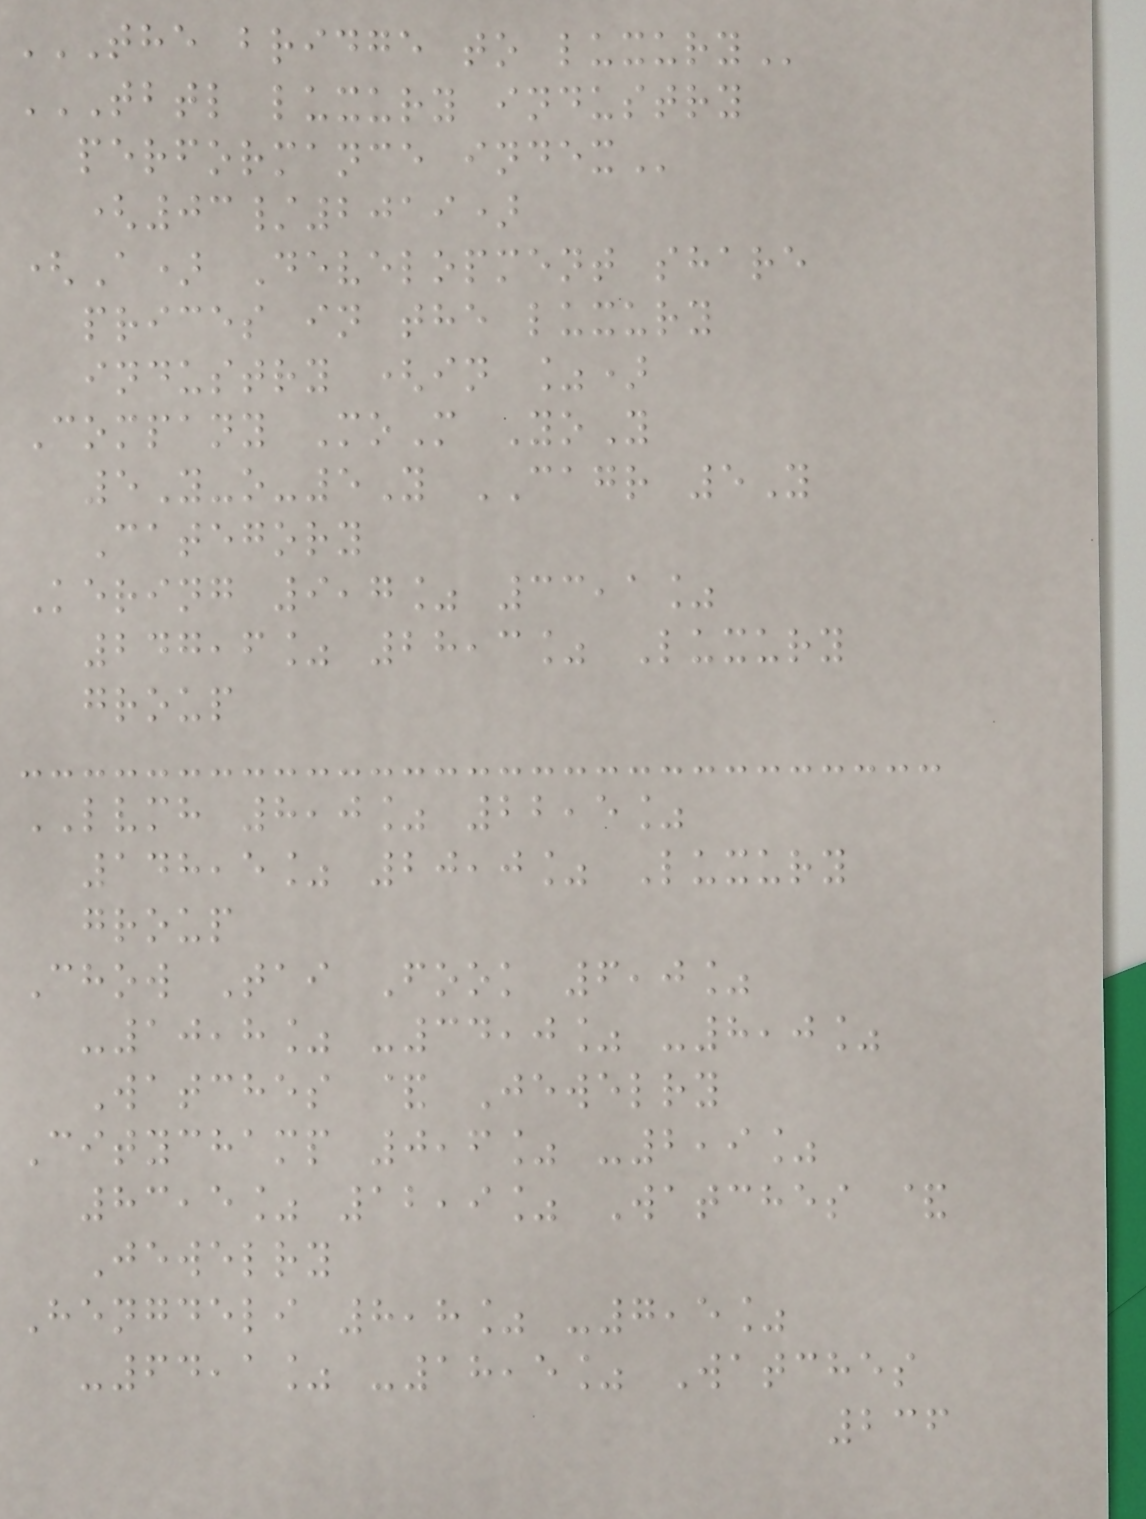THE BRIDGE TO LUXURY
TBTL LUXURY INDUSTRY
PERFORMANCE INDEX
(03/2019)
(A) Development share
prices in the luxury
industry (in %)
Company MoM YoY
5Y-o-5Y CAGR 5Y
Category
Kering 9,7% 33,1%
247,6% 28,3% Luxury
group
LVMH 8,0% 22,5%
148,5% 20,0% Luxury
group
Chow Tai Fook 6,0%
-10,8% -34,0% -8,0%
Watches & Jewelry
Citychamp 0,6% -2,9%
83,5% 12,9% Watches &
Jewelry
Hengdeli 8,8% -7,5%
-64,1% -18,5% Watches
236
